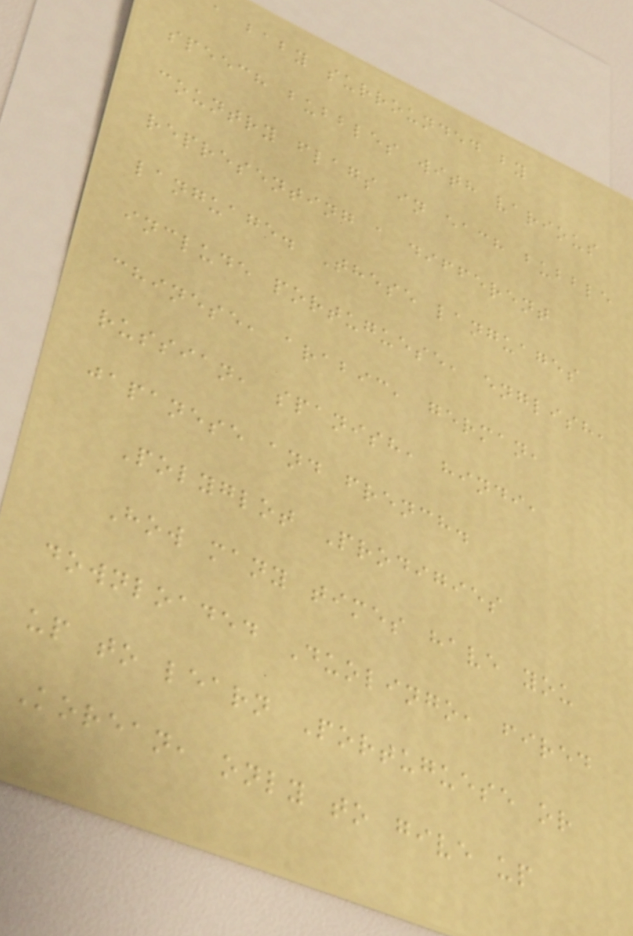a baby surrounded by
speech bubbles with various
country flags in each bubble
representing a different
language. These languages
include portuguese, english,
chinese, arabic, german,
russian, spanish, hindi,
japanese and french.
Polyglot Prodigies
How many times have you
downloaded Duolingo, fired
up to learn Portuguese or
Korean, only to give up
